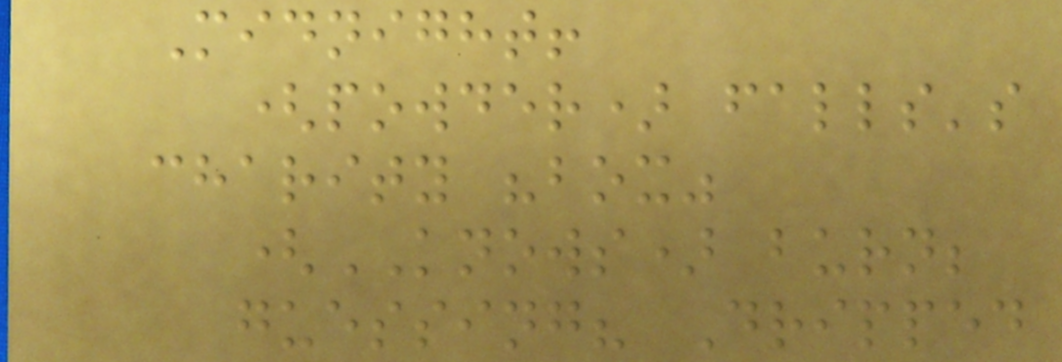Midnight!
(powder) falls's
charity "box"
(KNOWS) burn;
guessing? Dripped
